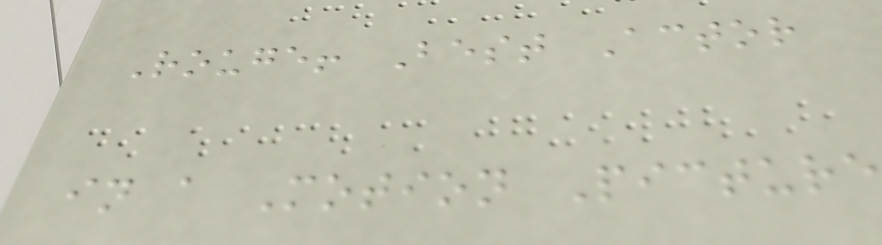Rouge! Best Actor
in a Motion Picture
